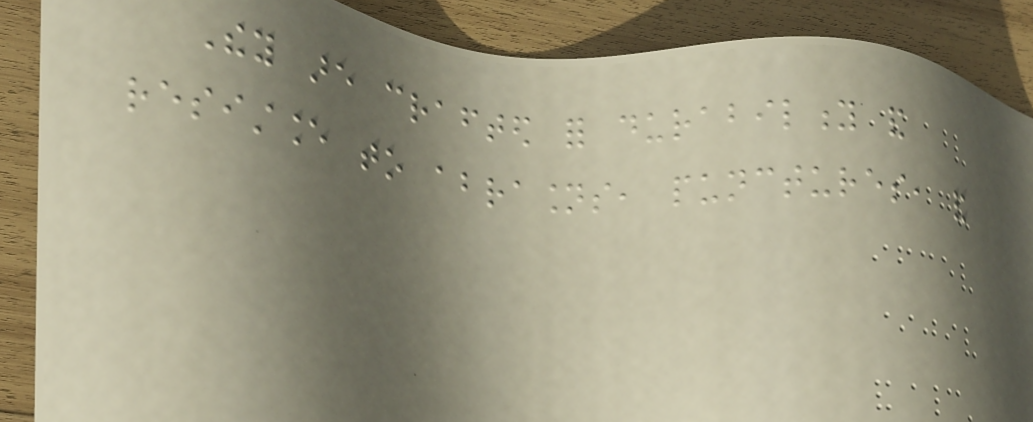They are crafted for durability and
resistance to abrasions, punctures, and
